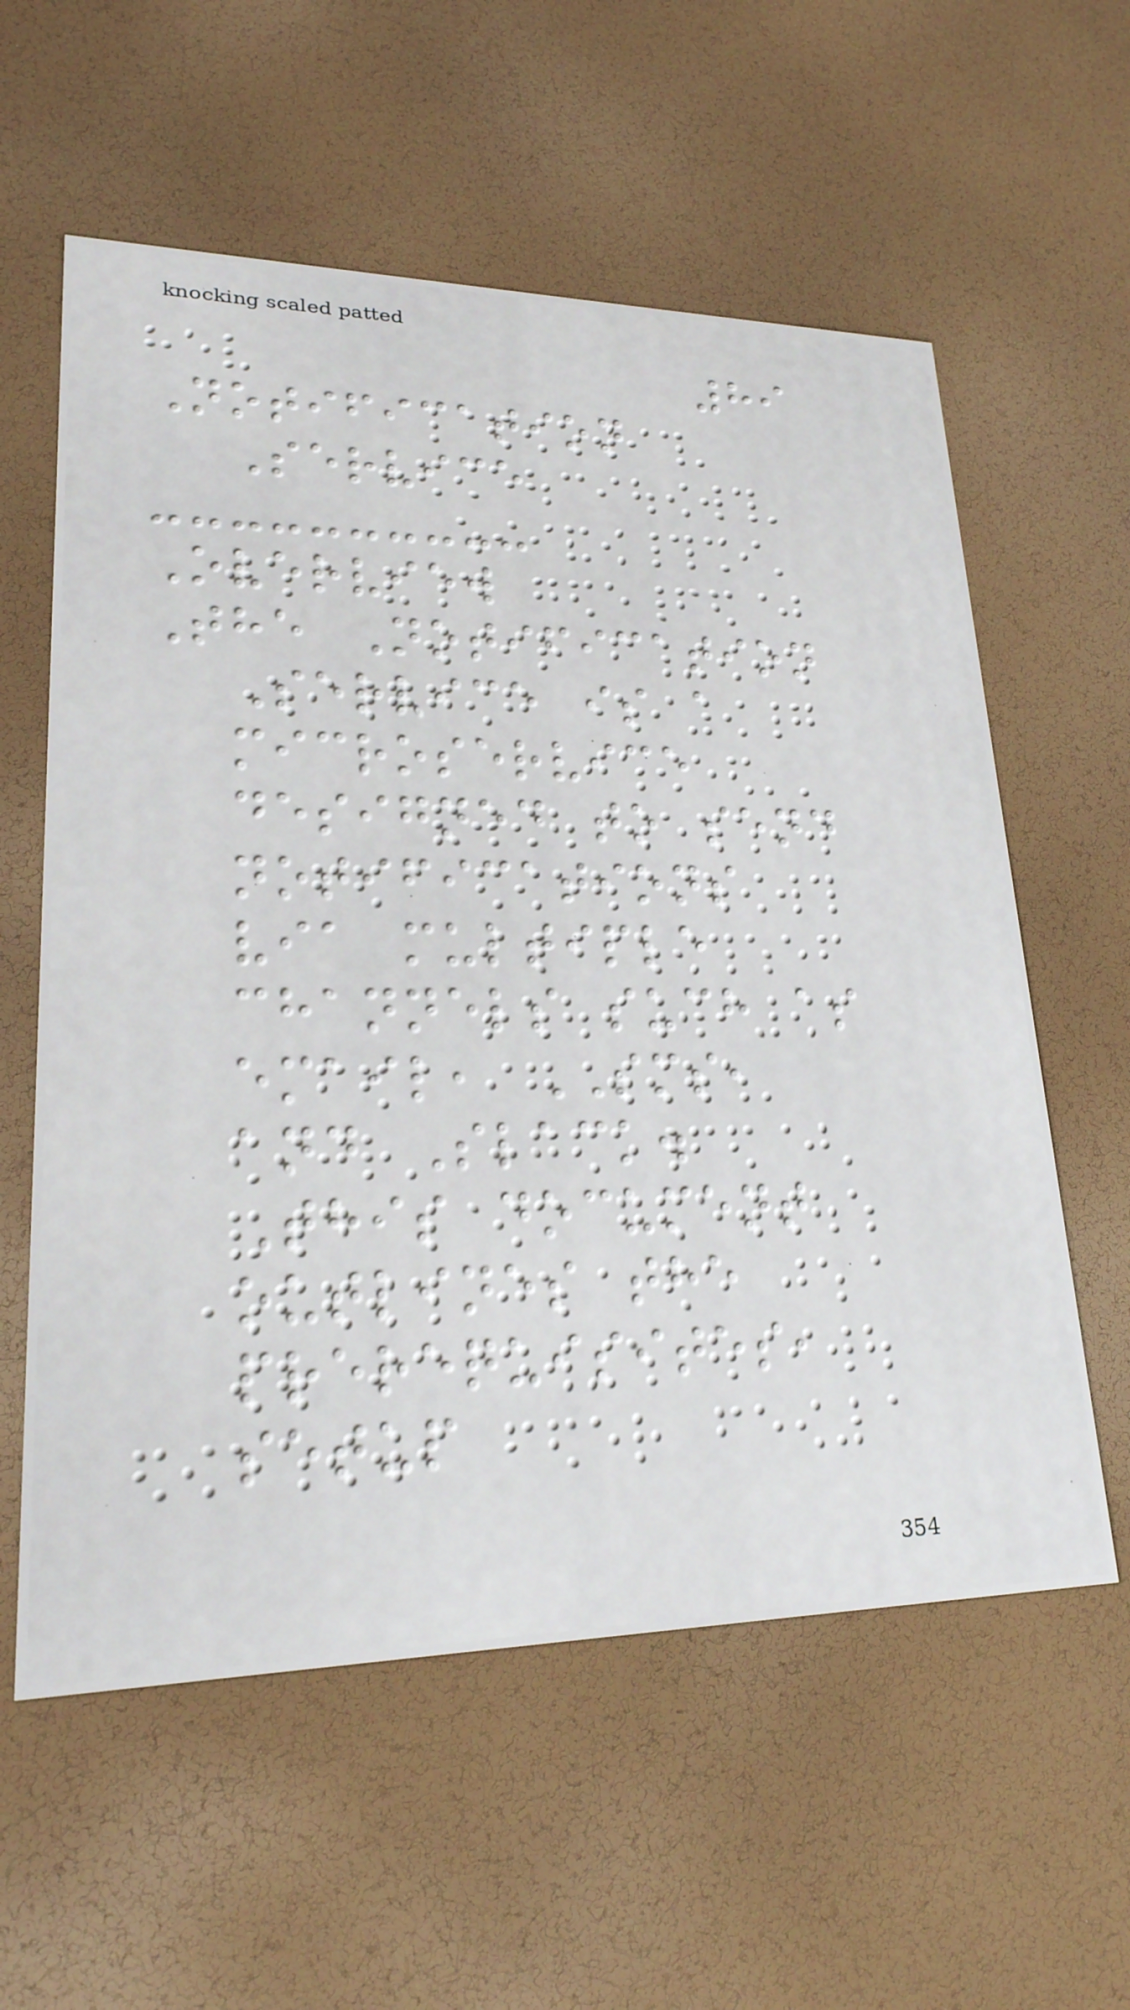89
Notification
Service
Overview
The Notification
Service is a
microservice
designed to send
notifications
via multiple
channels such as
email, SMS,
and Slack.
This document
outlines the
prerequisites,
setup
